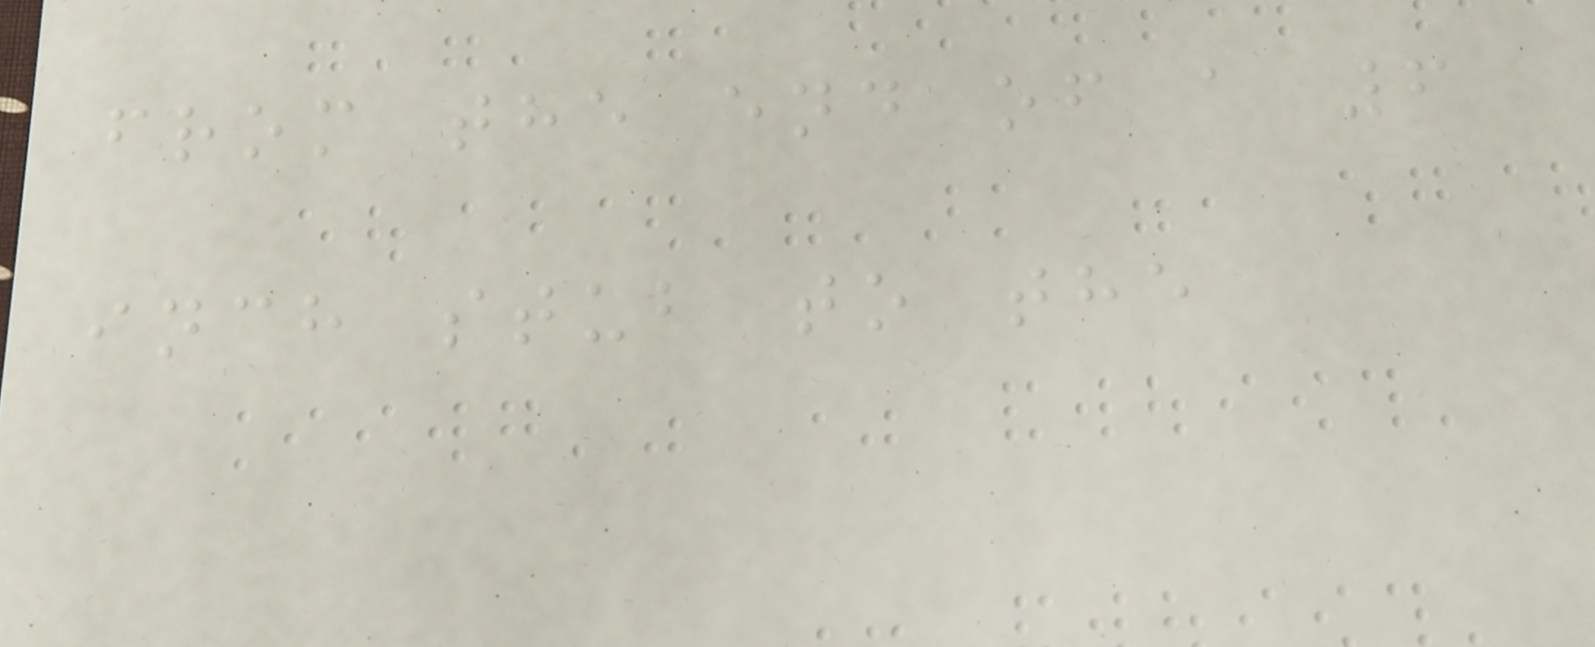from the end of a 6
inch stub to the
